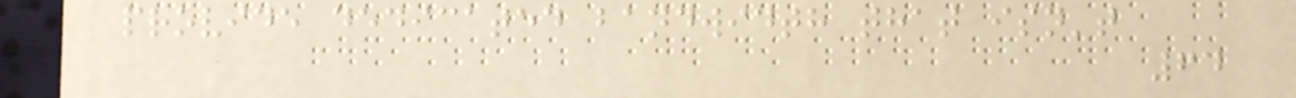provide dedicated bandwidth that isn't
64
